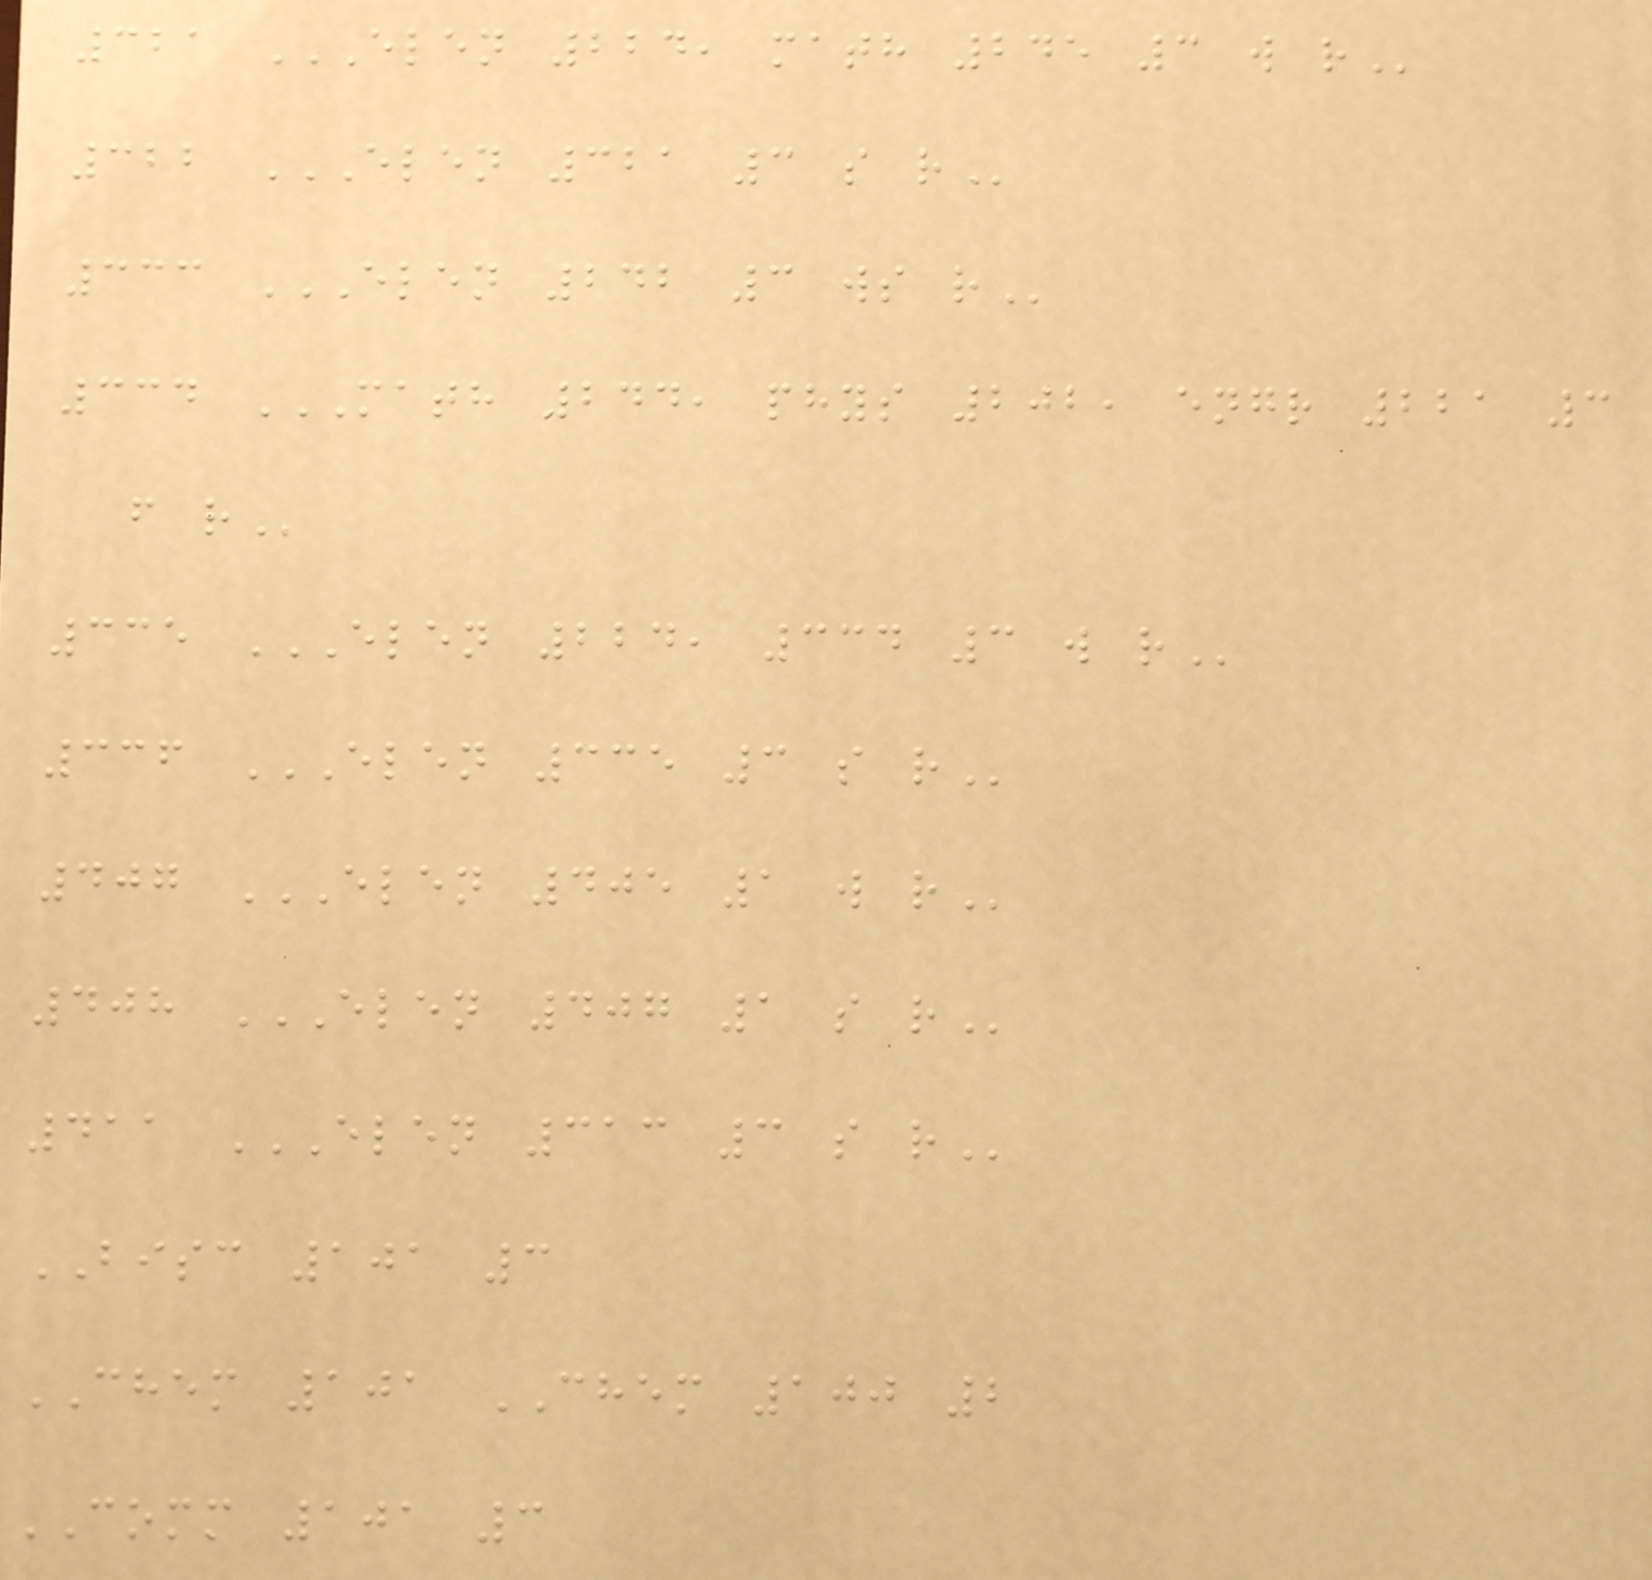321 ELEN 224, MATH 245 3 W R
322 ELEN 321 3 S R
333 ELEN 242 3 WS R
334 MATH 244, PHYS 202, ENGR 221 3
F R
335 ELEN 224, 334 3 W R
336 ELEN 335 3 S R
407 ELEN 405 1 W R
408 ELEN 407 1 S R
411 ELEN 313 3 S R
BISC 101 3
CHEM 101 CHEM 100 2
COMM 101 3
